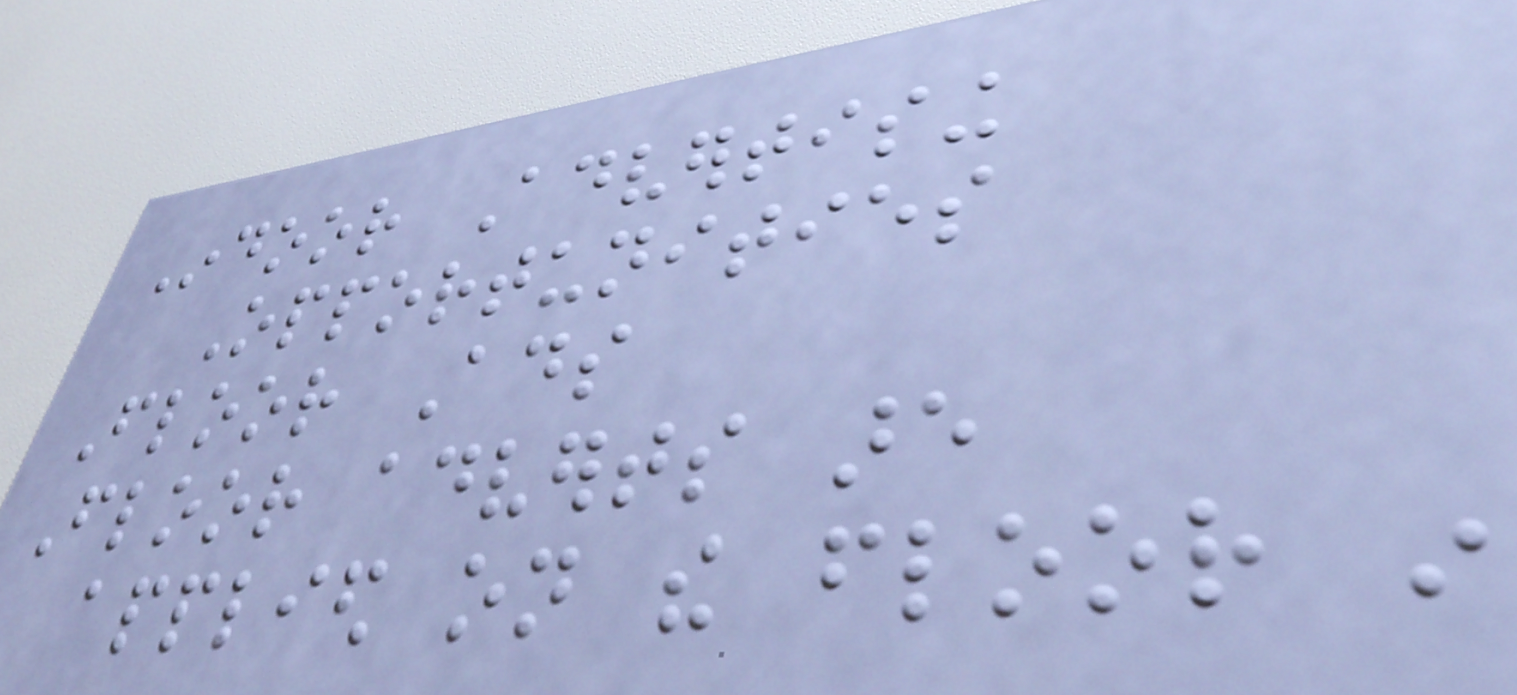Indoor Advertising
Opportunities
Floor Ads
Floor adverts are
applied on the floor in
